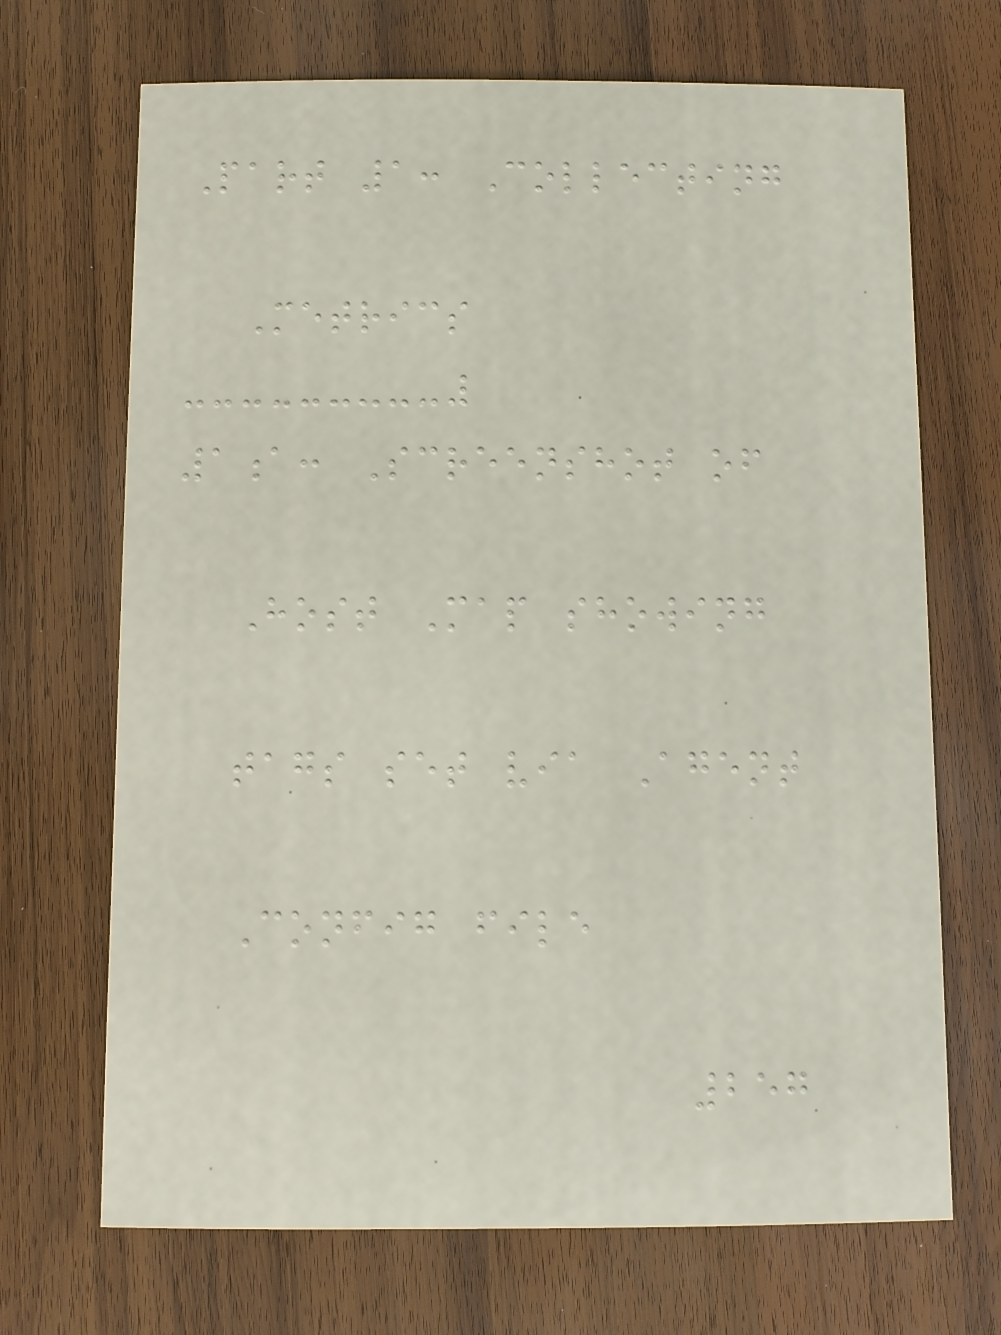Part 1: Collecting
Metrics
1a: Screenshot of
Host Map showing
tags set via Agent
Config file
257
